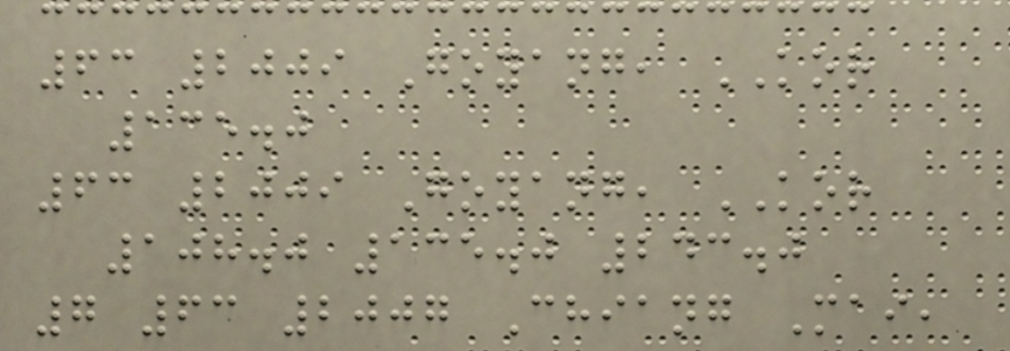63 2009 Goyang, KOR
135.0
63 2009 Goyang, KOR
108.0 135.0 243.0
7 63 2007 Chiang Mai,
